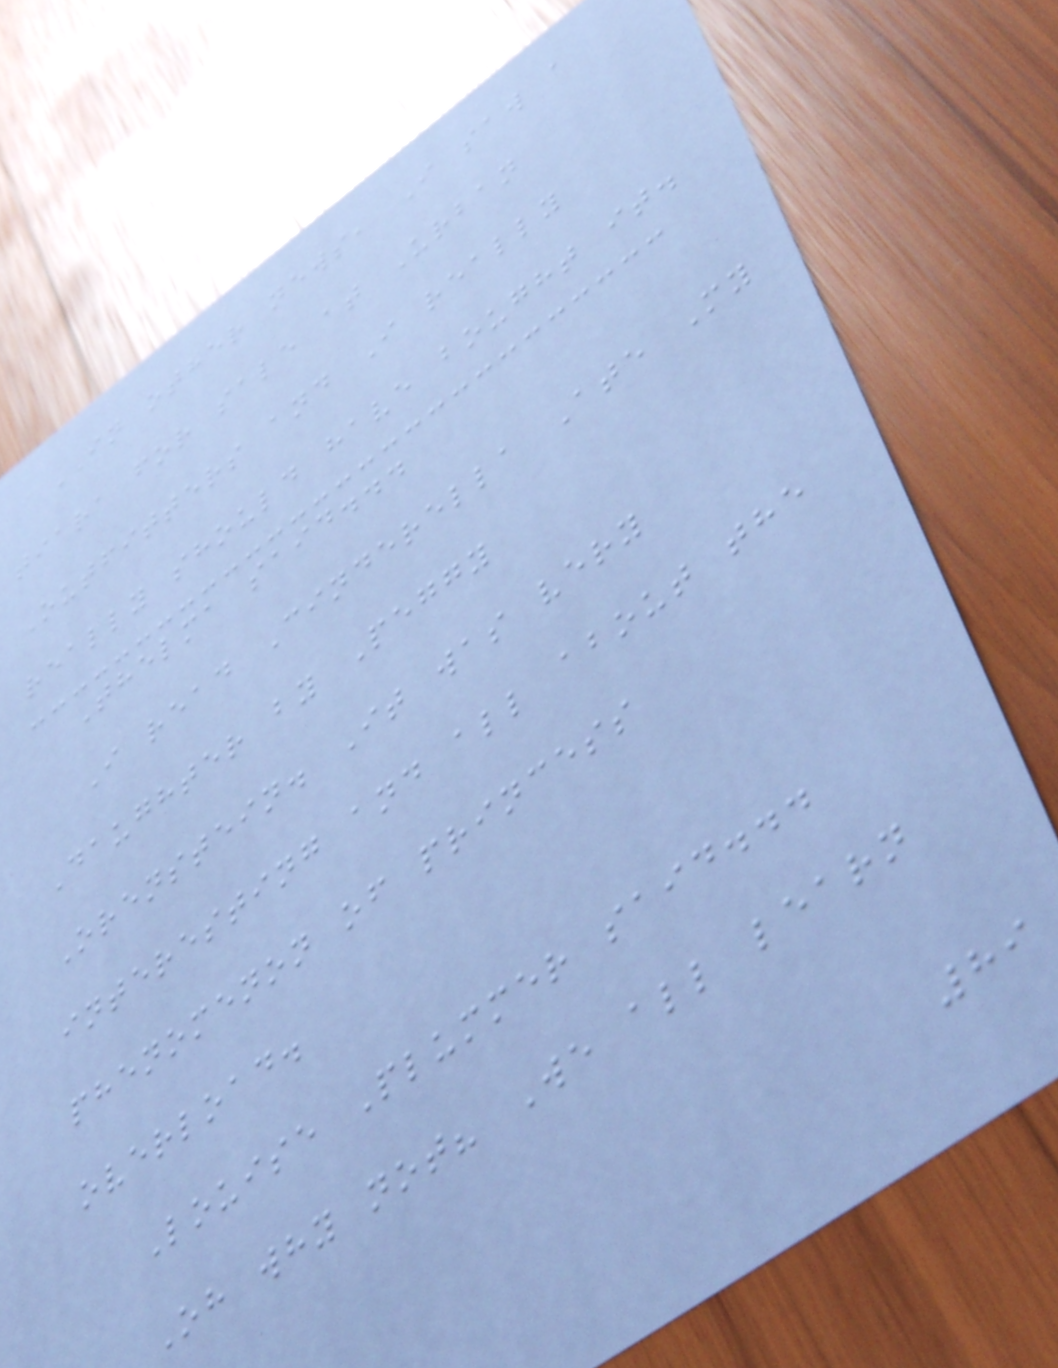IN other news, I saw a
tiara for sale at Urban
Outfitters and I really
really should have bought it.
Thelma said...
I read Cinderella Ate My
Daughter by Peggy
Orenstein. It was very
interesting and all about the
phenomenon of princess
overload.
Louise Plummer said...
Oh why not? We all learn
89
